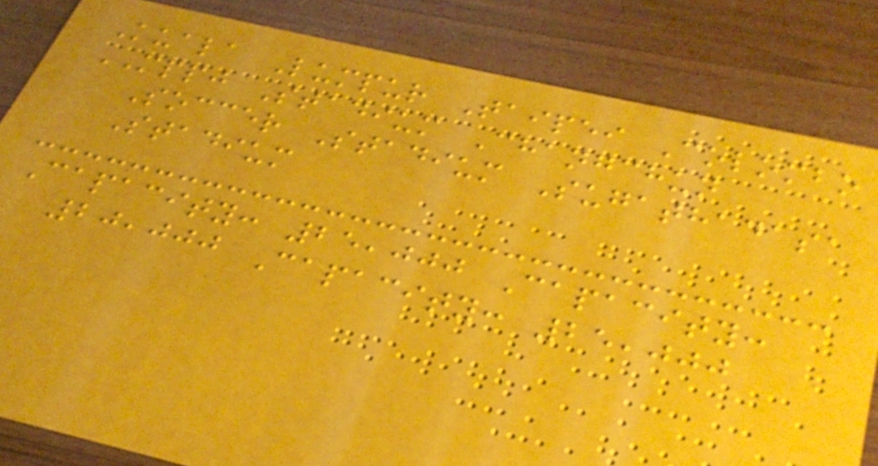Kuala Lumpur Taipei Colombo
MPPJ Stadium Changchun
Soccer Stadium Sugathadasa
Stadium
Capacity: 25,000 Capacity:
20,000 Capacity: 25,000
